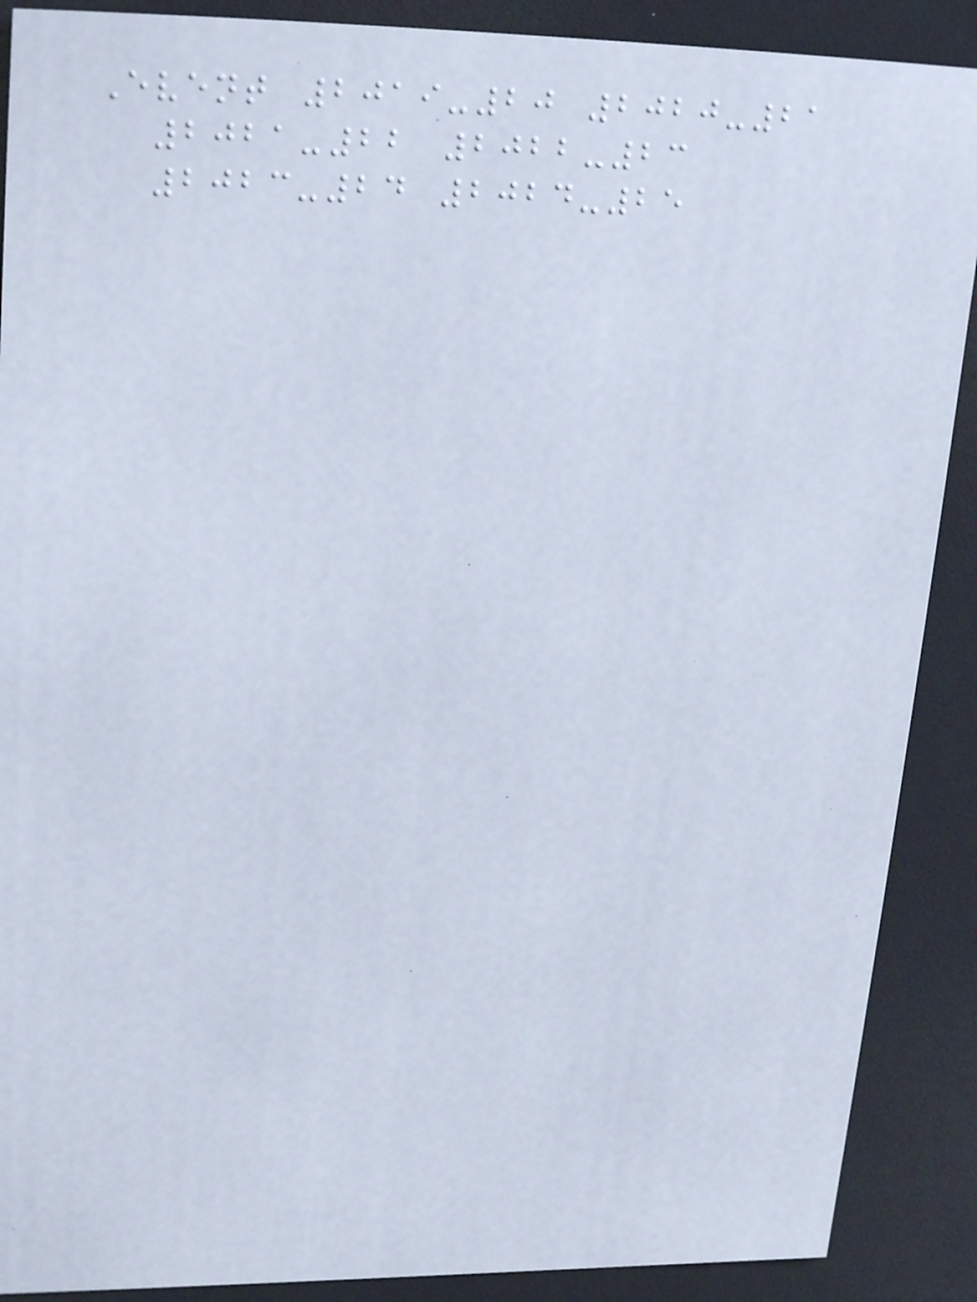Event 2019-20 2020-21
2021-22 2022-23
2023-24 2024-25
